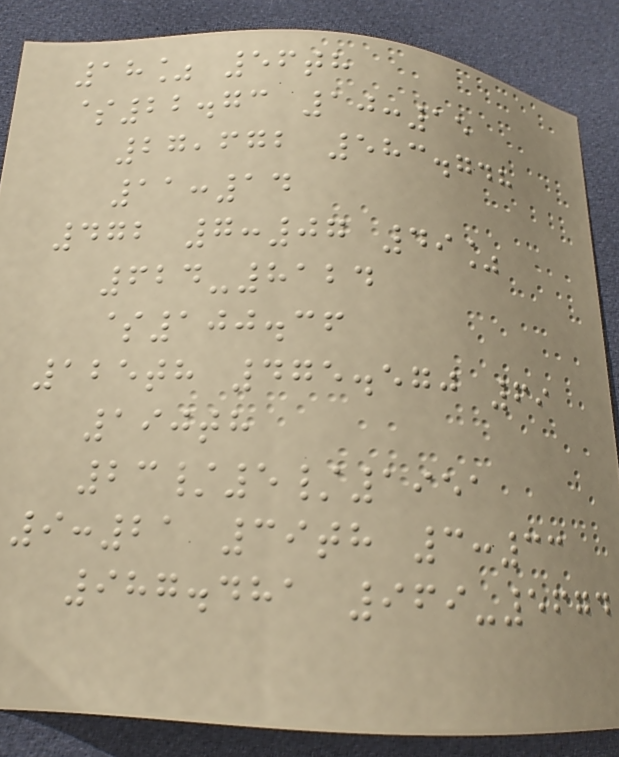18% 56th
$22.73 10:15
27,672 583.748
11:14
472 7:07 49%
624-8124
$100.36
125th 475.570 69
190th
23/5/1951
9:21 39th 3:33
987.481 969-5674
